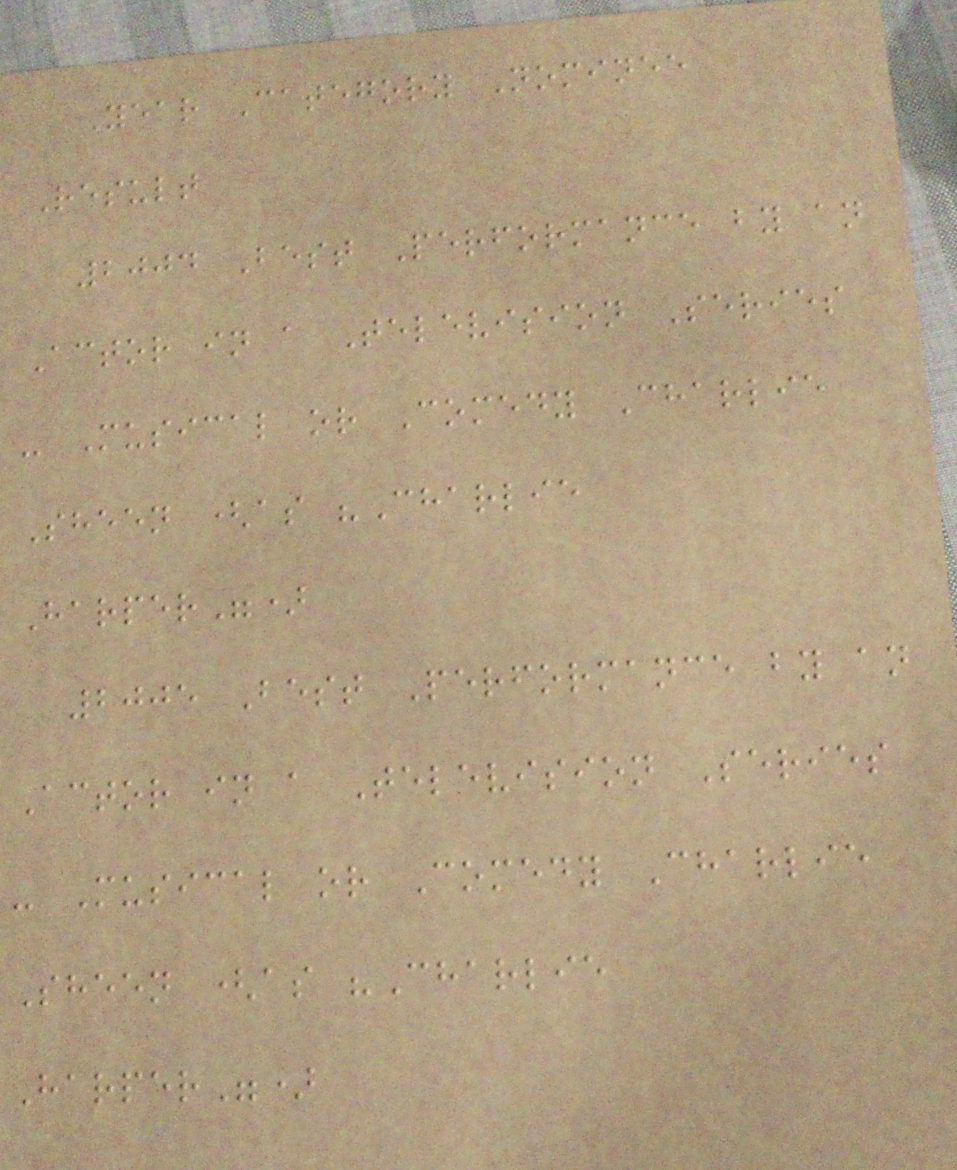Year Category Nominee
Result
2004 Best Performance by an
Actor in a Television Series
- Musical or Comedy Charlie
Sheen (as "Charlie
Harper")
2005 Best Performance by an
Actor in a Television Series
- Musical or Comedy Charlie
Sheen (as "Charlie
Harper")
